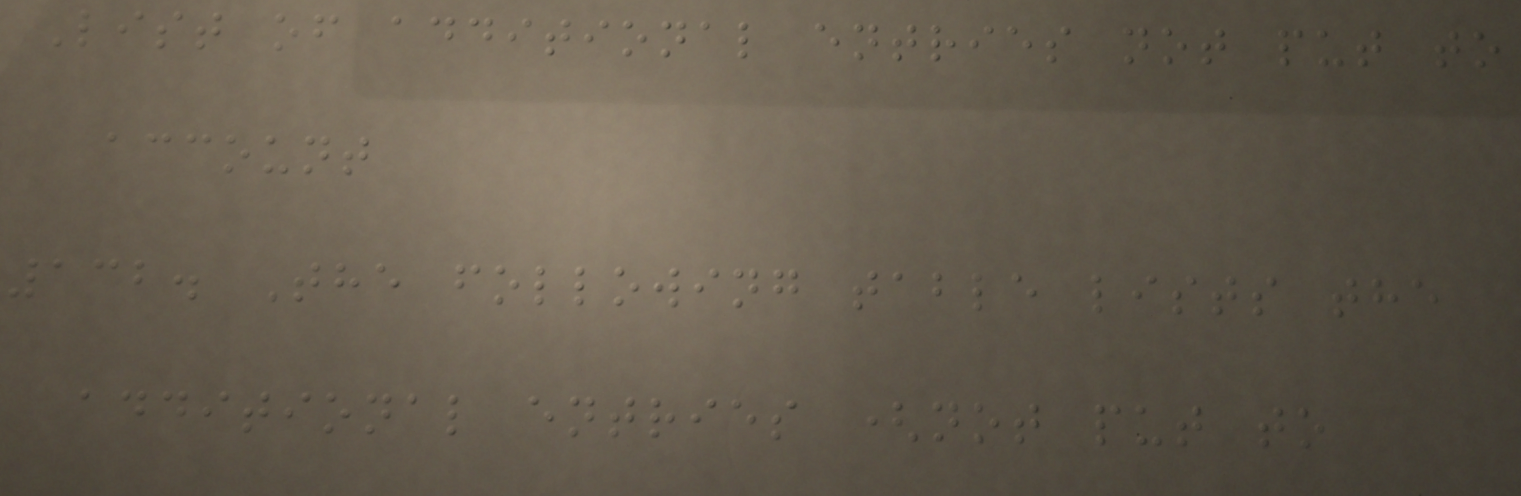List of additional entries not put to
account
132. The following table lists the
additional entries (not put to
